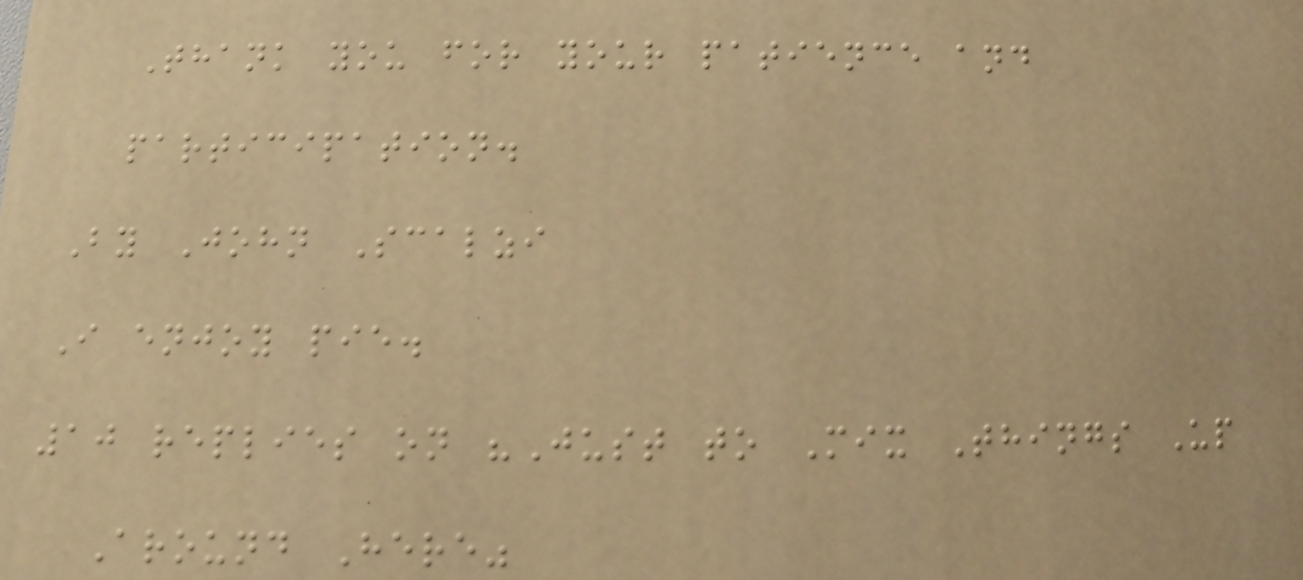Thank you for your patience and
participation.
By John Scalzi
I enjoy pie.
10 replies on "Just to Mix Things Up
Around Here"
